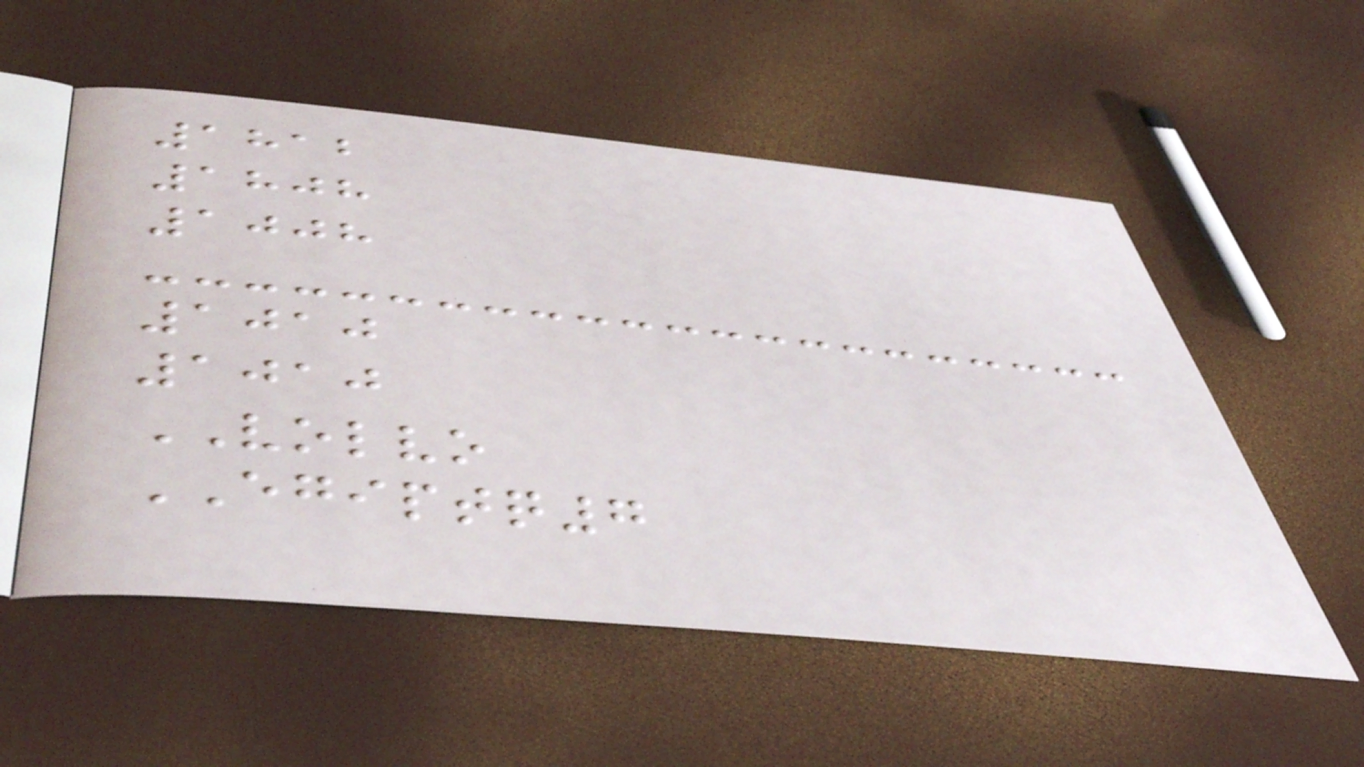1812
1808
1008
1010
1010
VOLVO
EGIPTQ7
